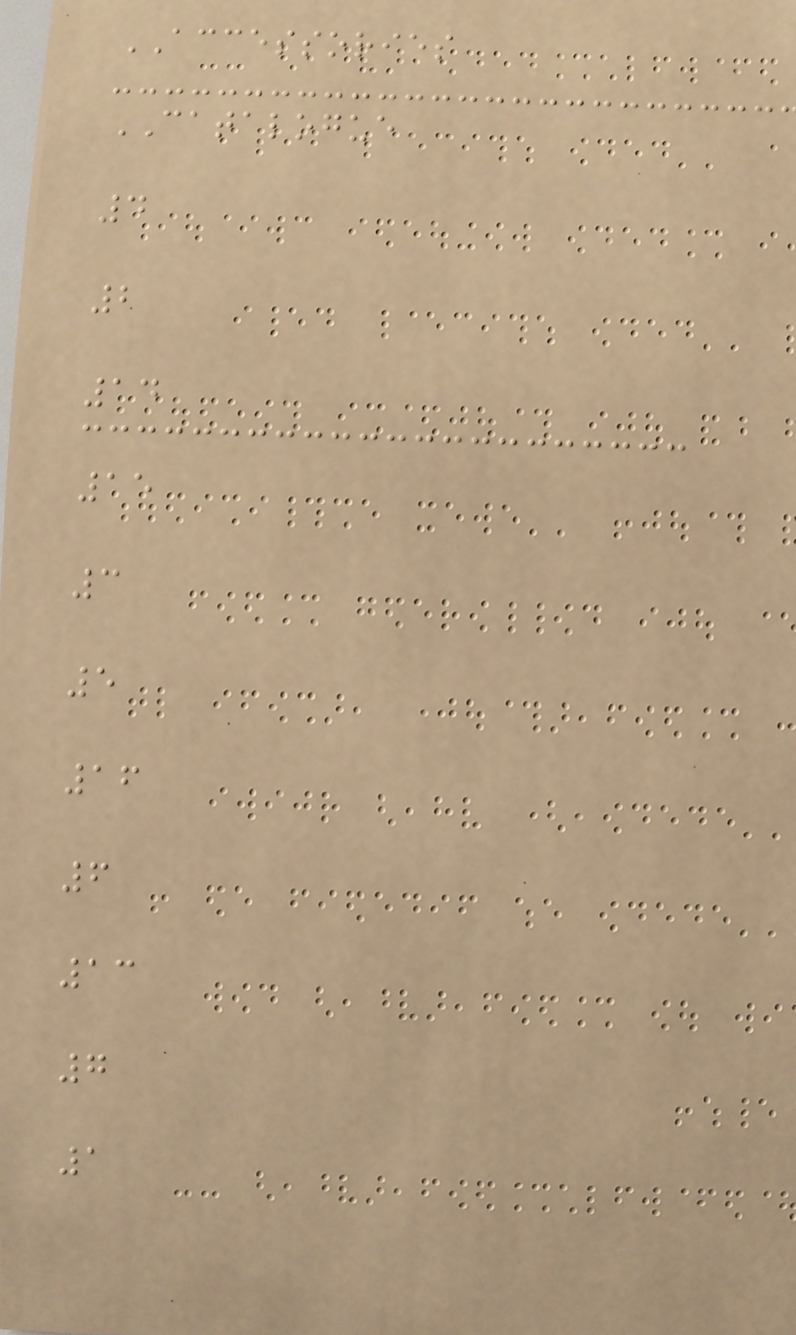ACCESSORIES
CATALOGUE
4
2
14
15
3
5
16
6
13
7
1
